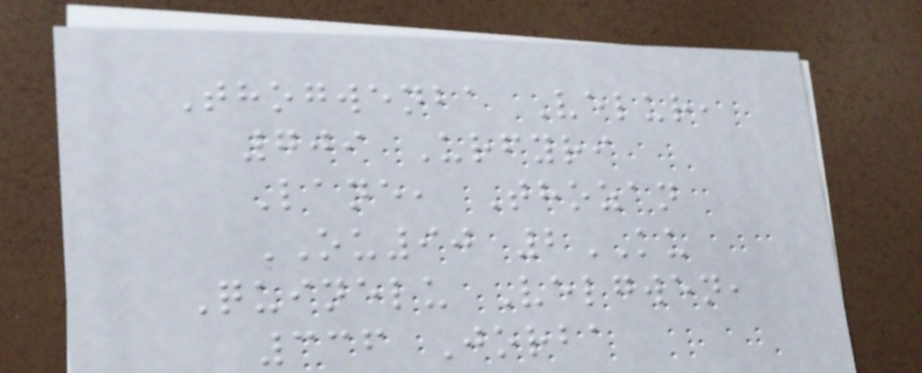Thogwenba Velur,
709 Urfyri
Lane, Thozan
OU90 2KU
Quinelu Velgwen,
336 Jorba
